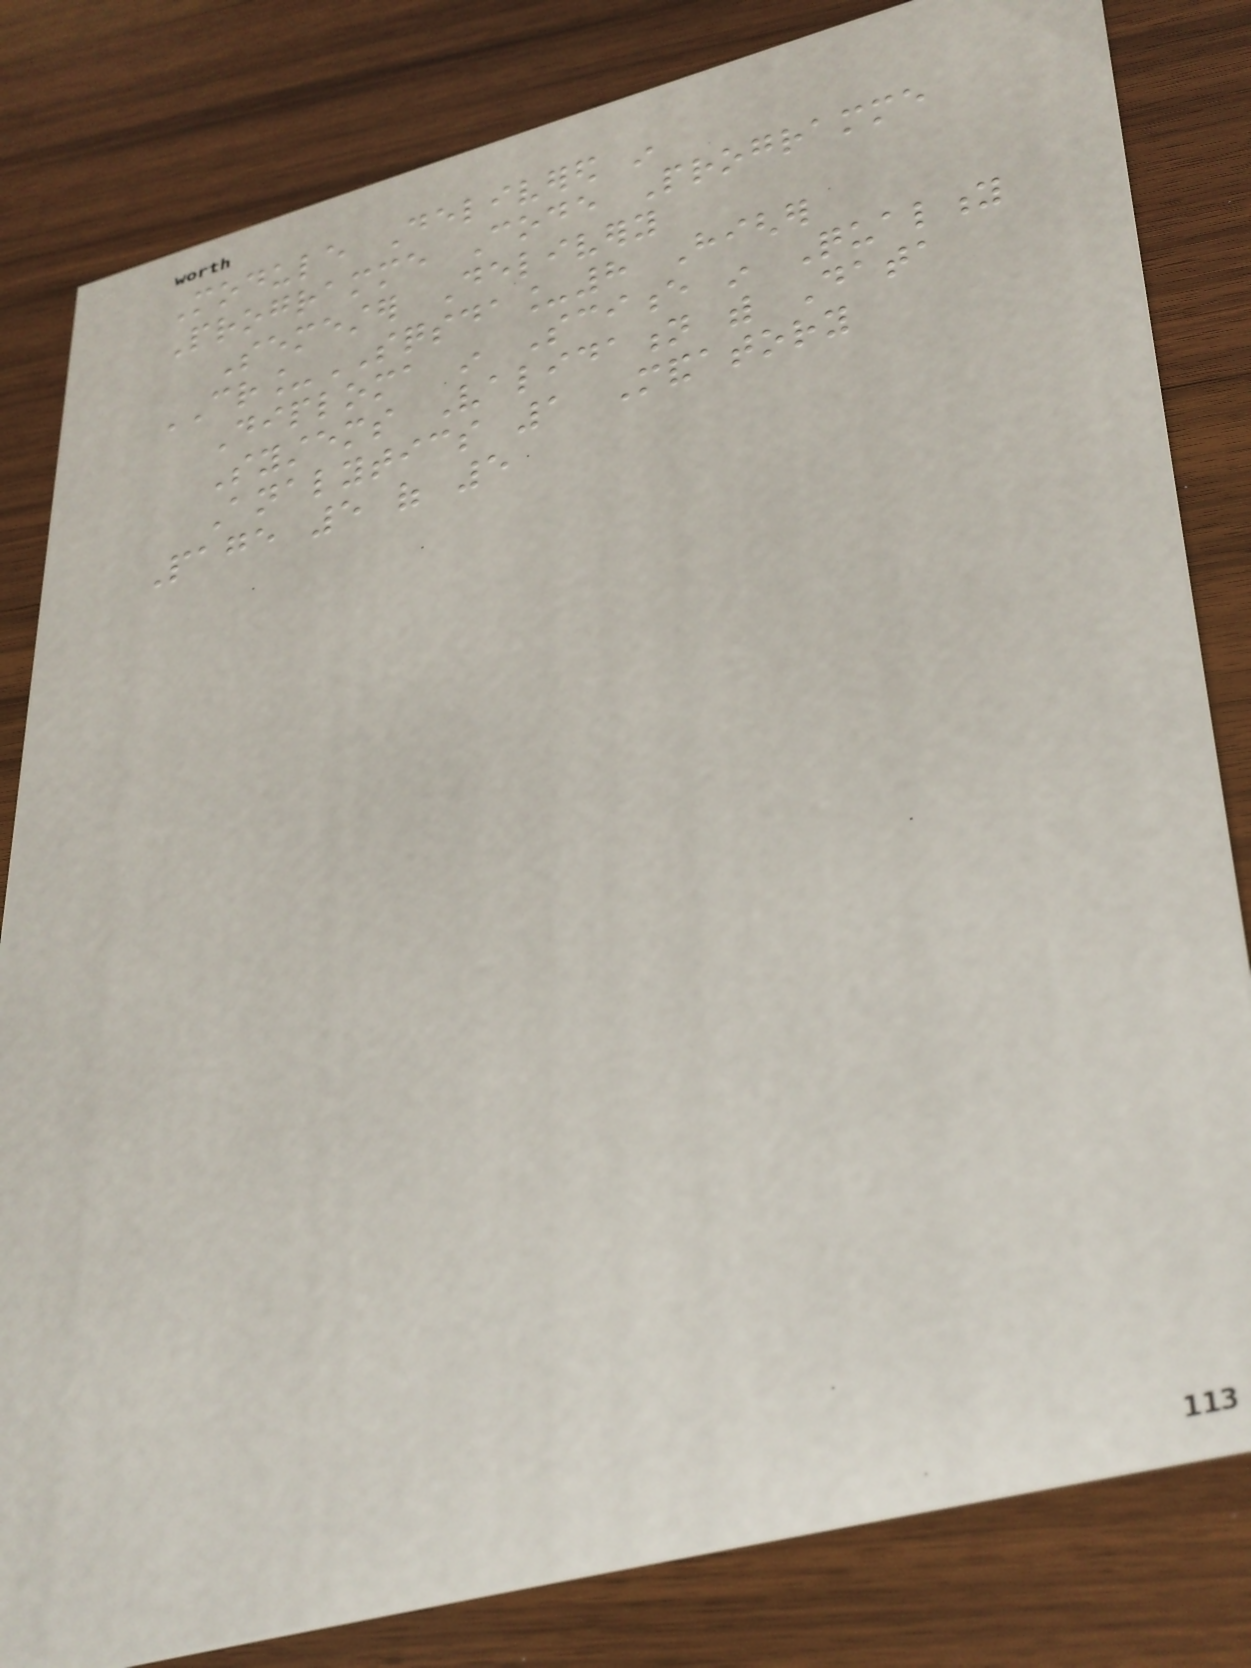Module Delivered in
Programme Code Programme
Semester Delivery
CR_SQSDA_8 Higher
Diploma in Science in Quality
Systems Validation with Data
Analytics 1 Mandatory
Page 5 of 5
